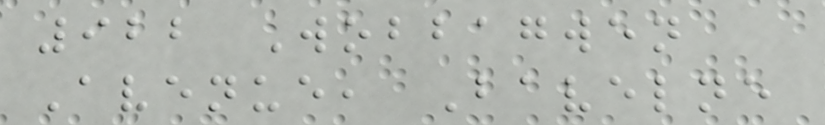922 Wobbagwen
Avenue, Bavelne
